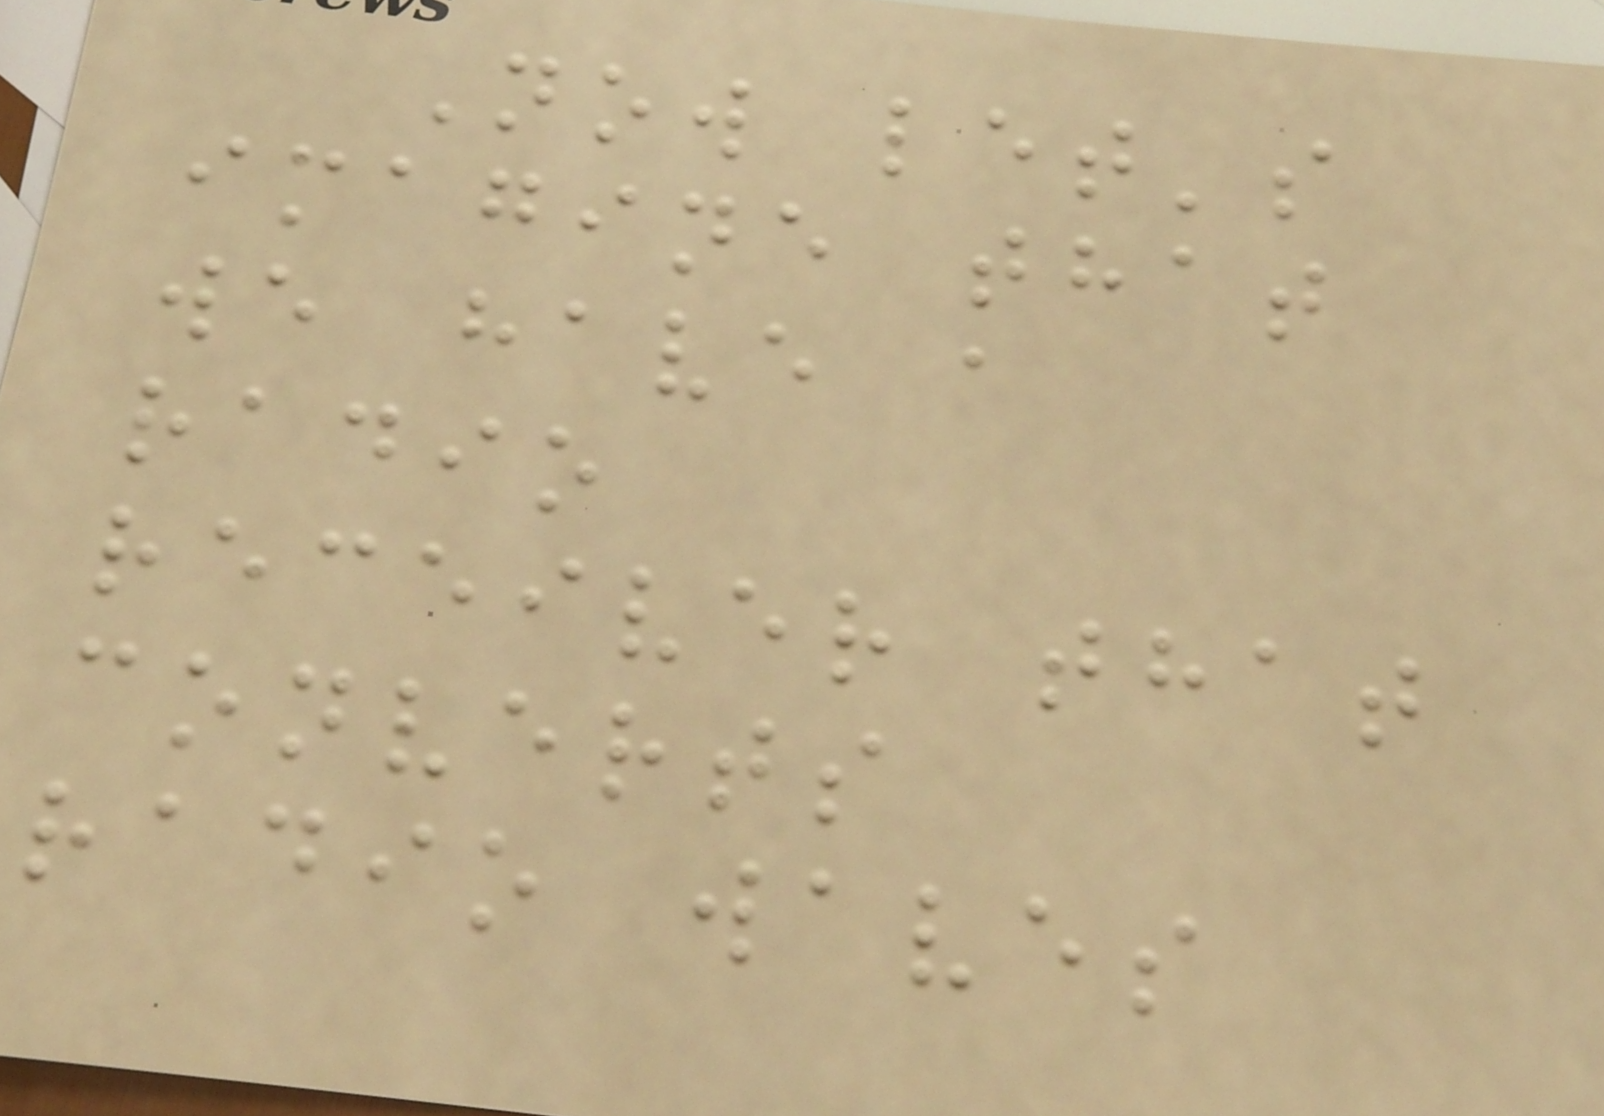Now let's
imagine that
we have a
radio
receiver that
converts
radio waves
